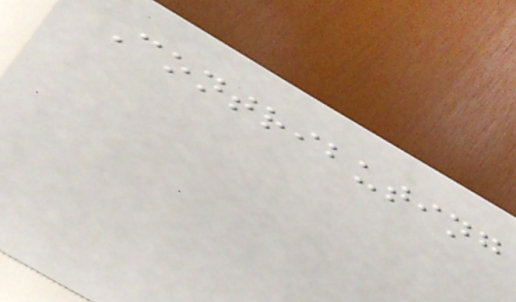Contributing
